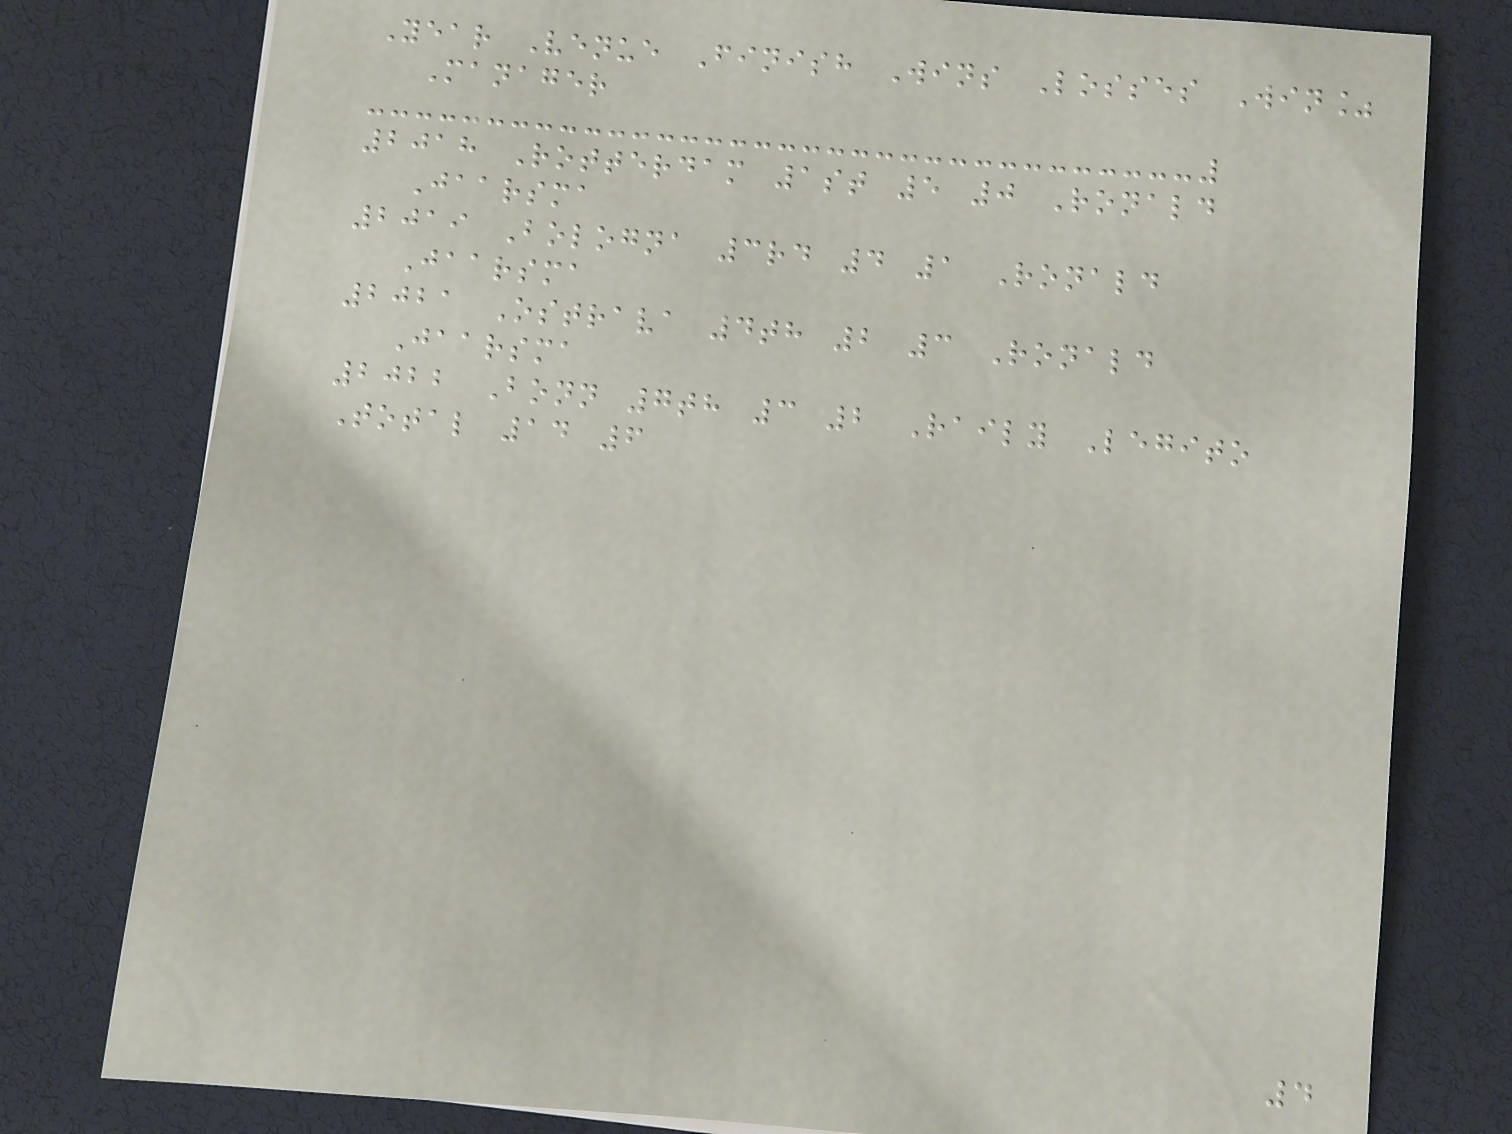Year Venue Finish Wins Losses Win%
Manager
2018 Rotterdam 1st 5 0 Ronald
Jaarsma
2019 Bologna 3rd 4 1 Ronald
Jaarsma
2021 Ostrava 4th 2 3 Ronald
Jaarsma
2022 Bonn 7th 3 2 Raily Legito
Total 14 6
4
